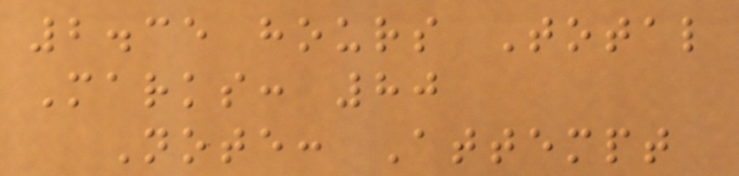2.35 hours Total
Marks: 80
Note: Attempt
